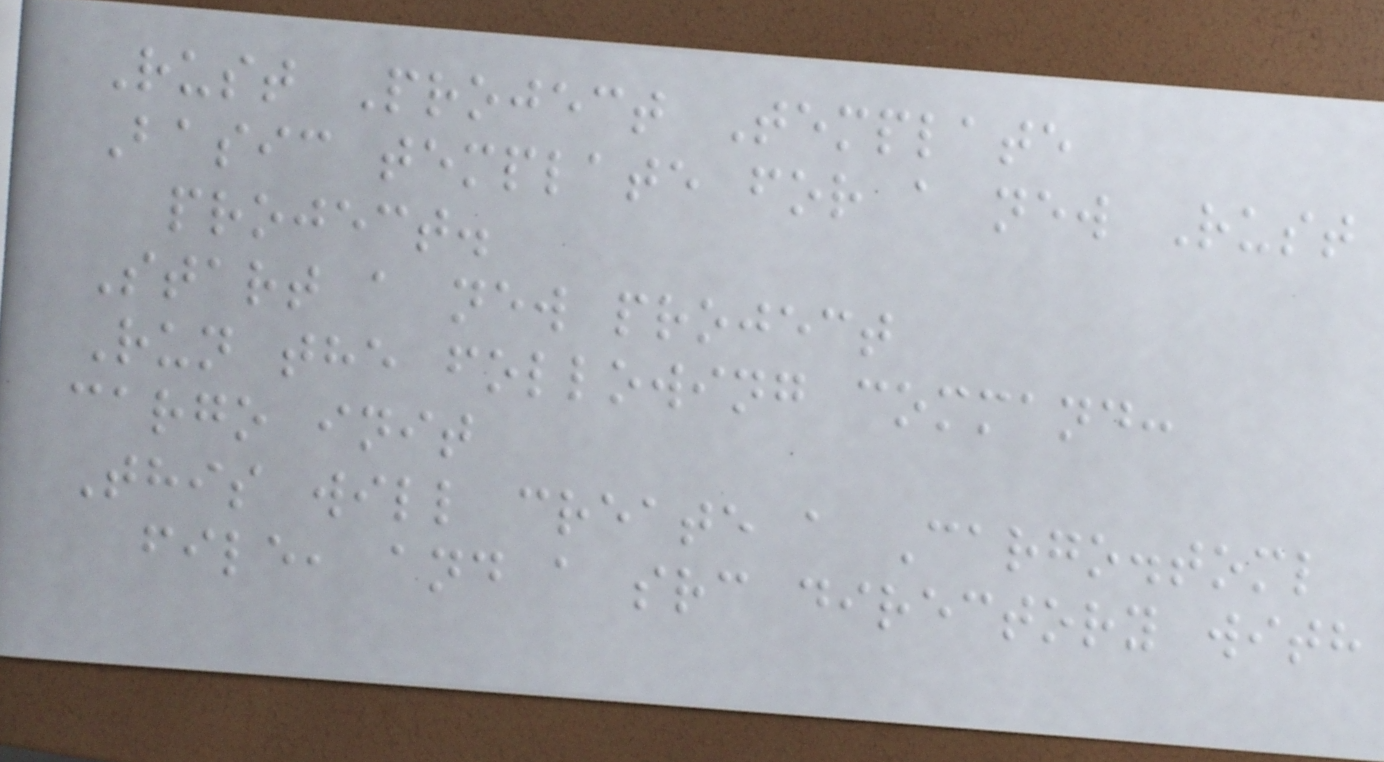Rust Project Template
Basic template for a new Rust
project.
Start a new project
Run the following command:
cargo init
This will create a Cargo.toml
file, and a src directory with
